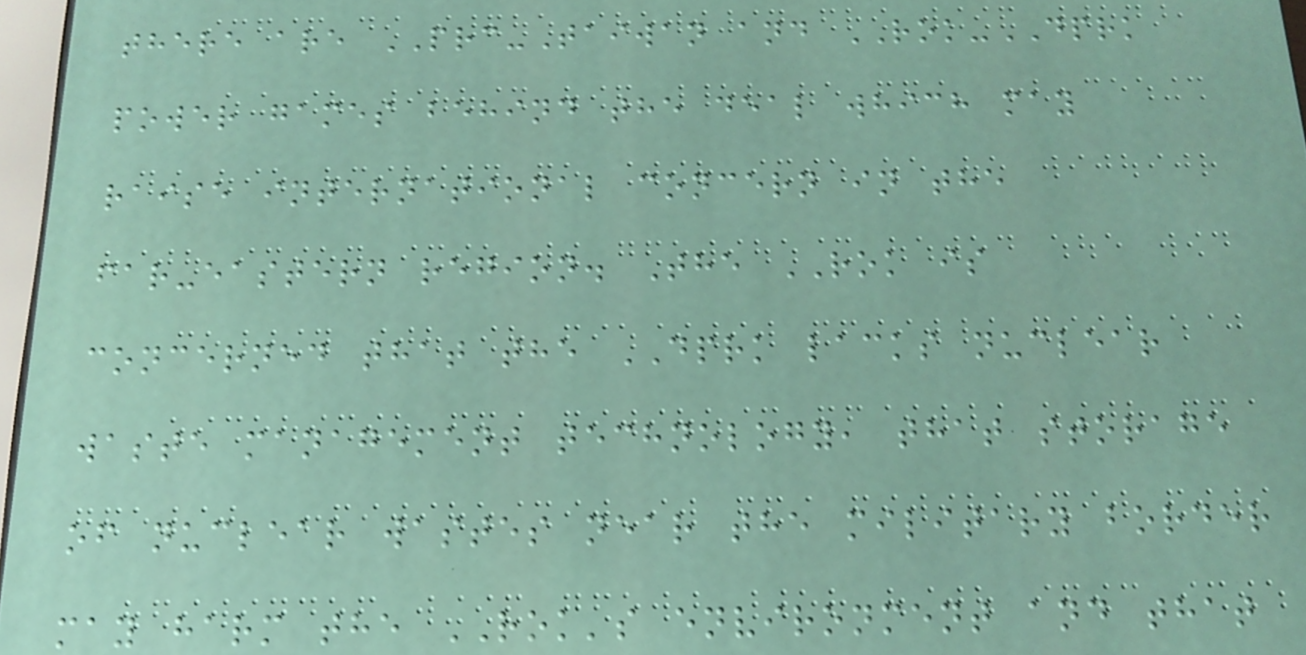there are PRC-Taiwan and ROK-DPRK
power games behind the deal which may
raise international concern in the
far-eastern region. The ROK is
concerned that the DPRK lacks nuclear
waste management technology, that storage
of nuclear wastes near the military border
may harm the ROK's environment and that
